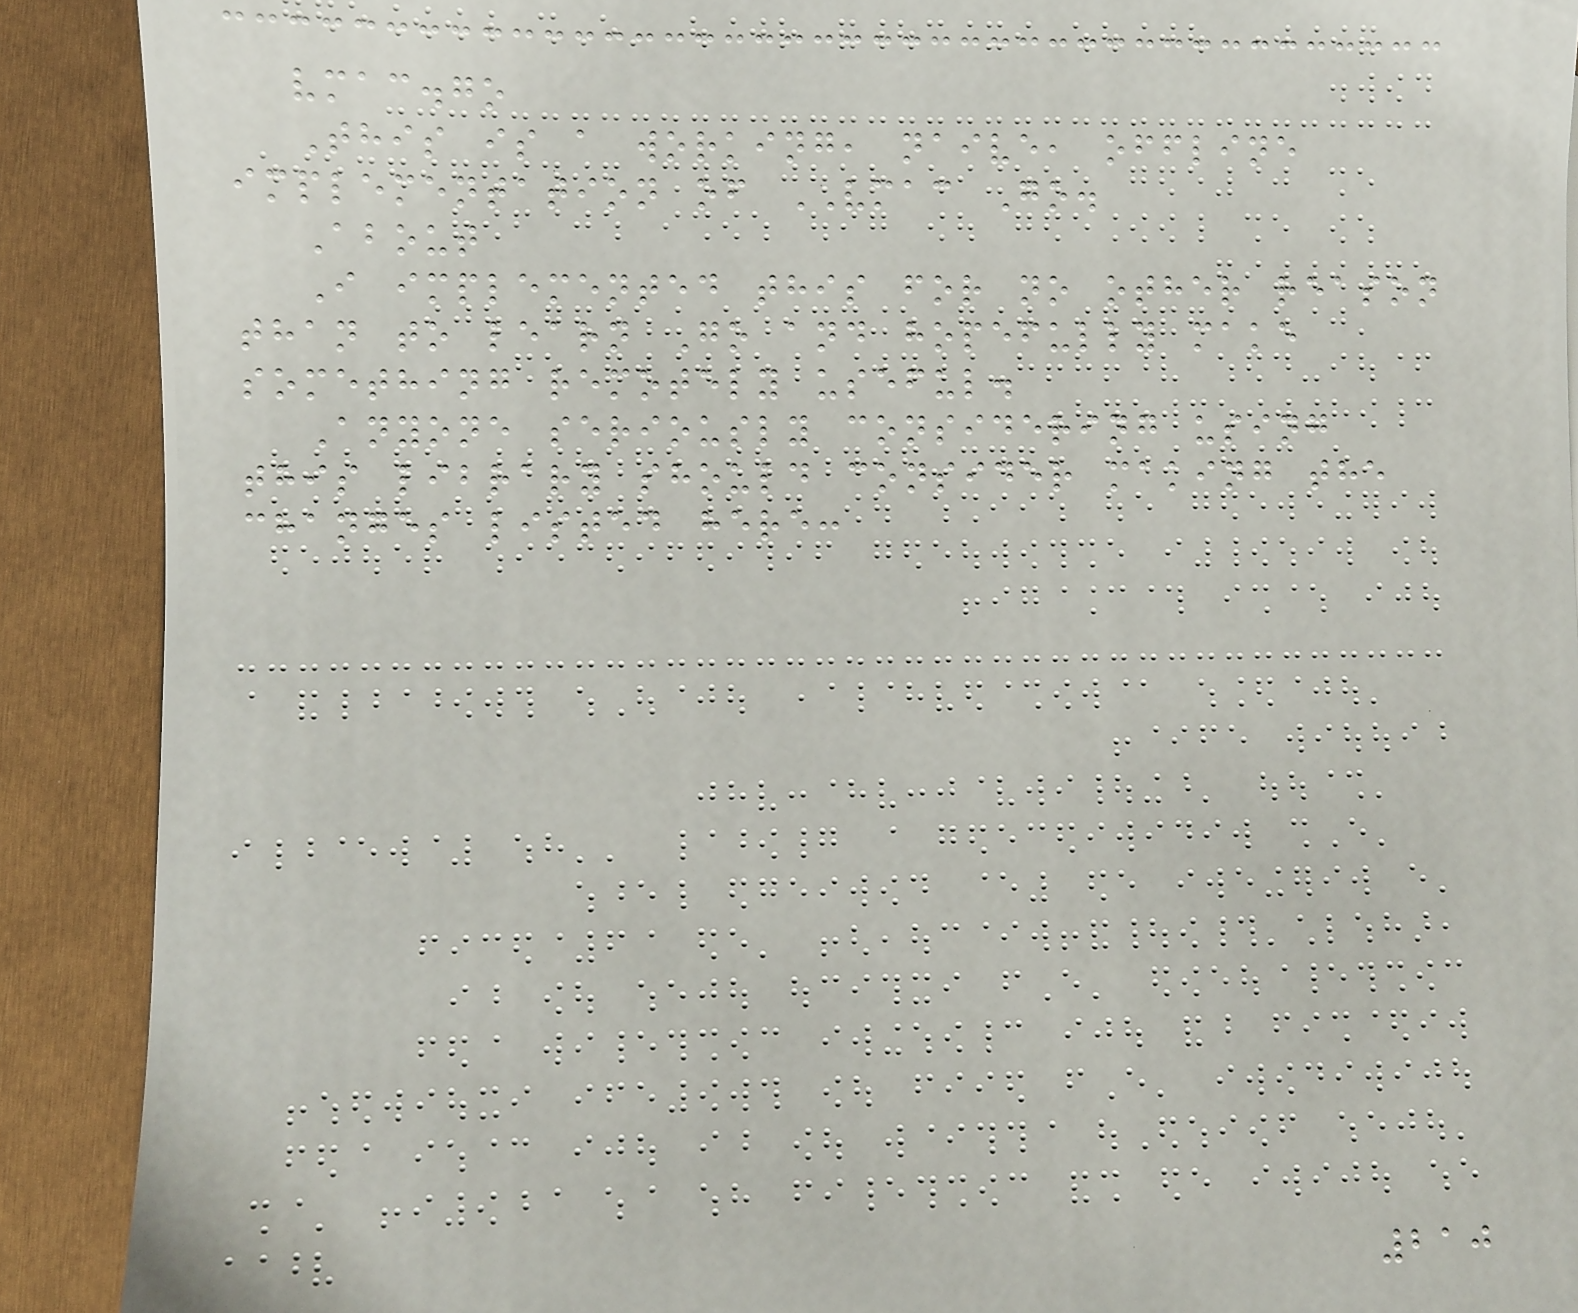vmac.go
This is a working, naive, offline
implementation of VMAC Go.
About
I implemented this for no other reason
than to learn Go and hopefully make
something remotely useful.
Anyone seriously considering using
this library should consider making the
changes listed here:
210
